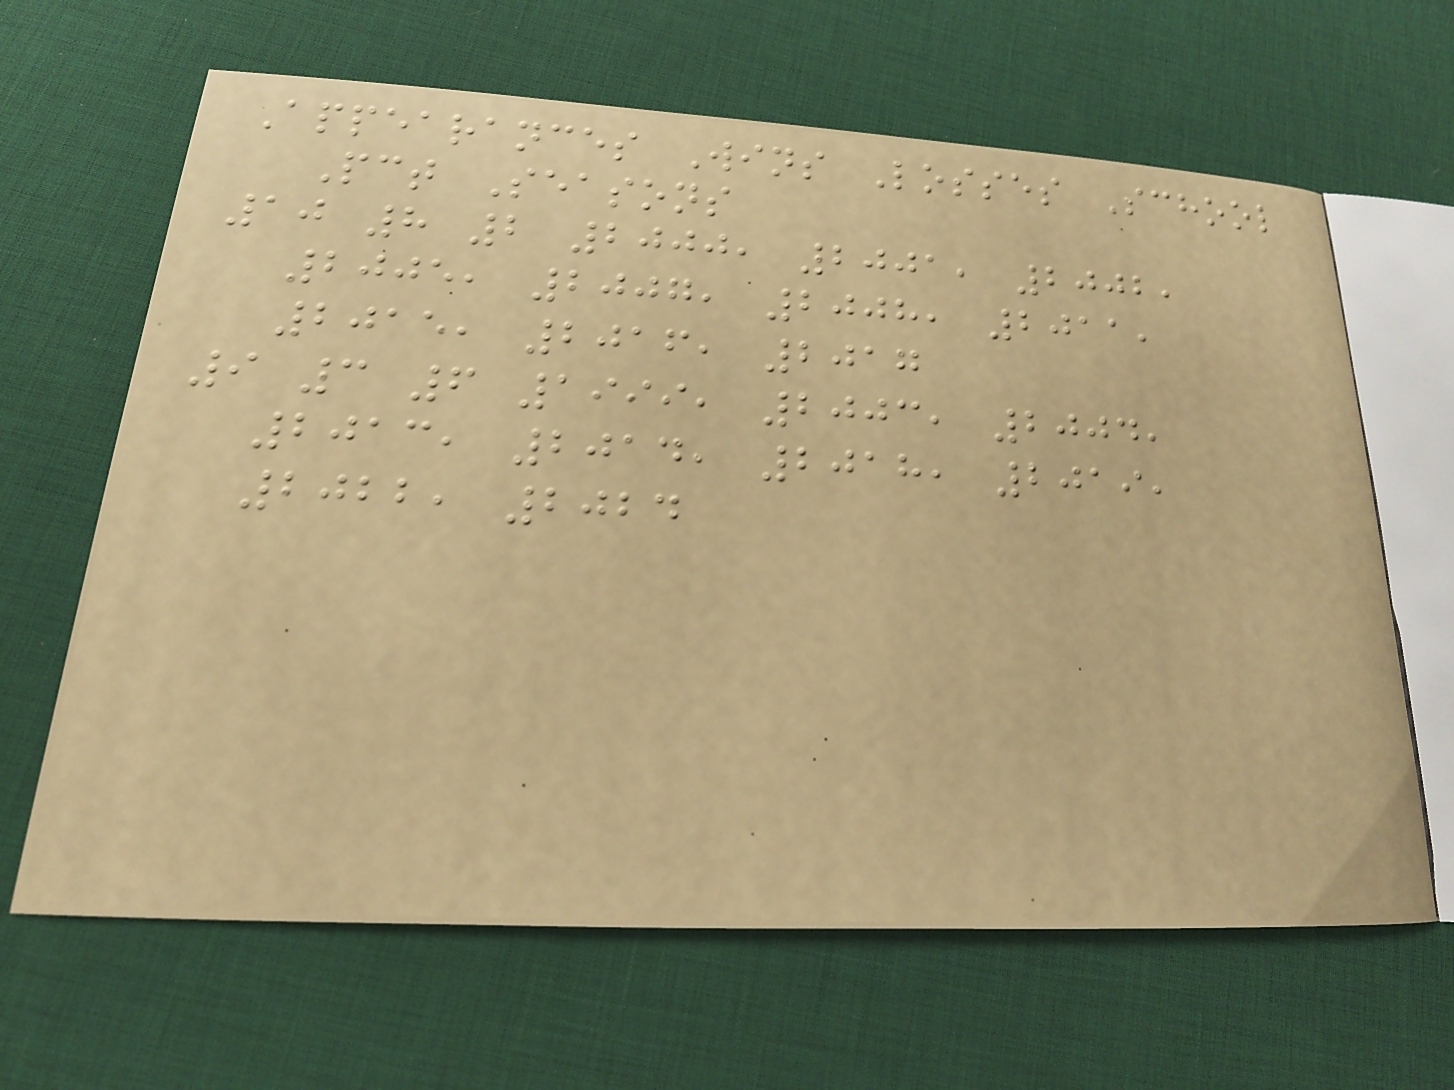Appearances Wins Losses School
Pct Seasons
10 8 2 2000, 2001, 2002,
2005, 2007, 2008, 2011,
2015, 2016, 2017
9 3 6 1999, 2003, 2004,
2013, 2014, 2018, 2019,
2022, 2024
